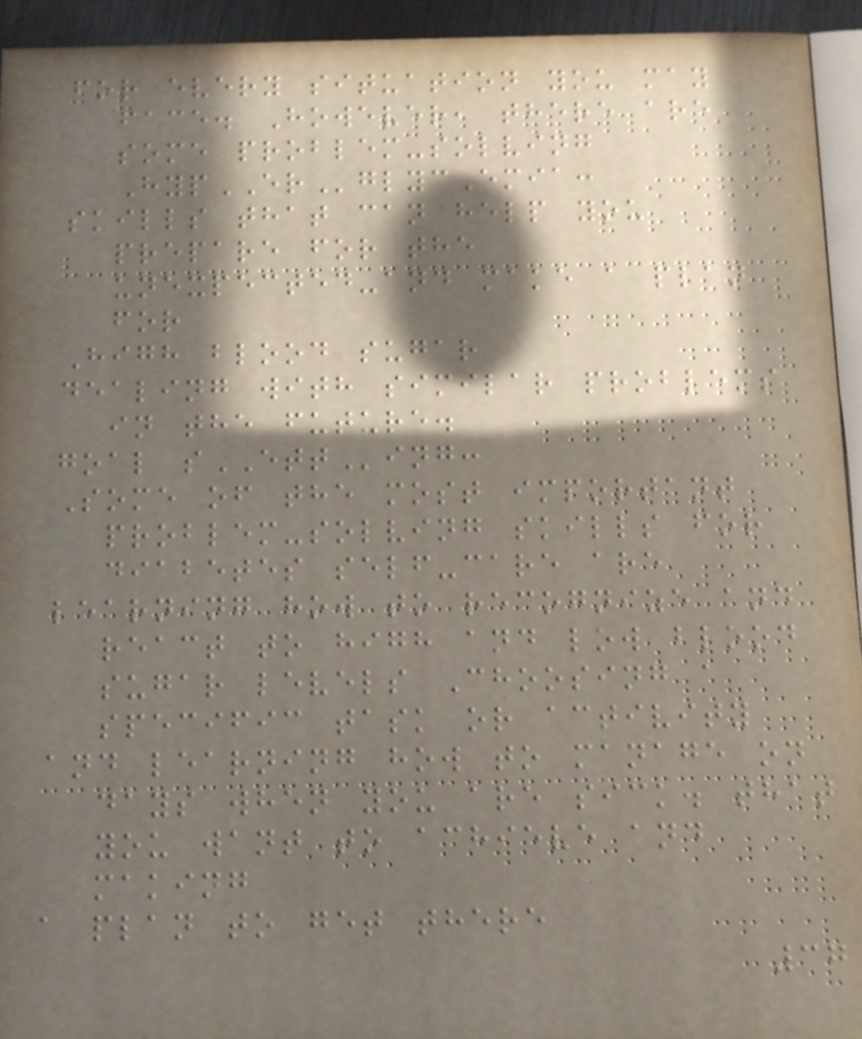for every situation you may
face. However, there are
some problem-solving
HypERglycEmia:
skills that can help you
prepare for the
unexpected-and make a plan
for
High blood sugar
dealing with similar problems
in the future.
goal sETTing:
Some of the most important
problem-solving skills for
diabetes self-care are
learning how to recognize and
react to high and low blood
sugar levels Choosing a
specific task or activity
and learning how to manage on
days when you are sick. that
you want to achieve and
making
a plan to get there
37
